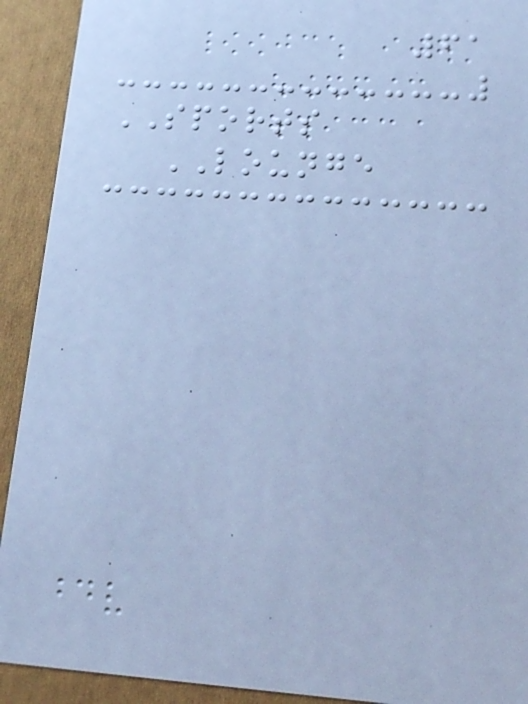61
SPORTS
LOUNGE
